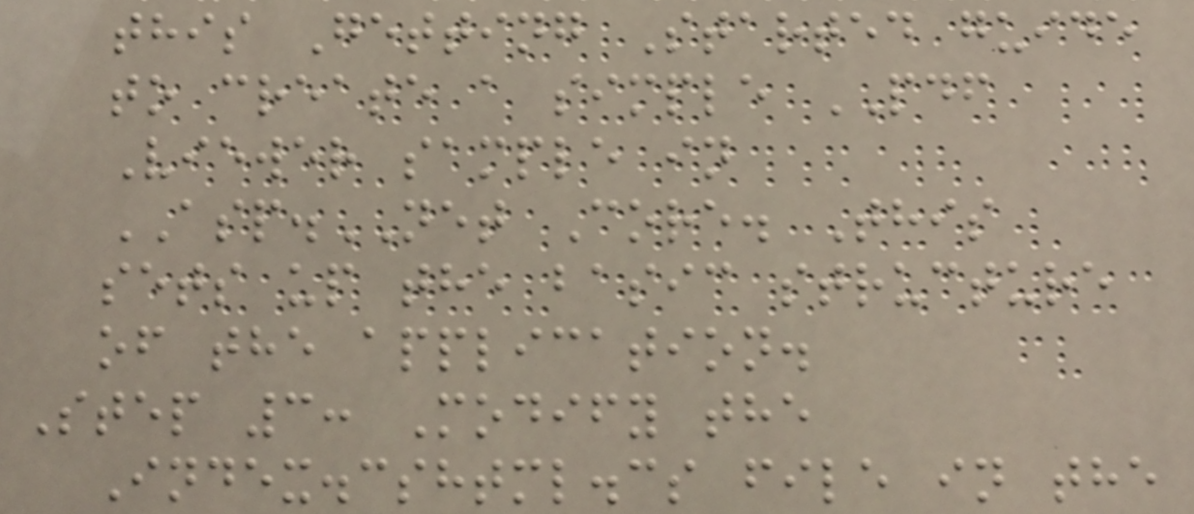this Getting Started guide
to create a simple PDF
Viewer sample in
ASP.NET Core. This
sets up the basic structure
of the application.
Step 3: Modify the
Index.cshtml.cs file in the
